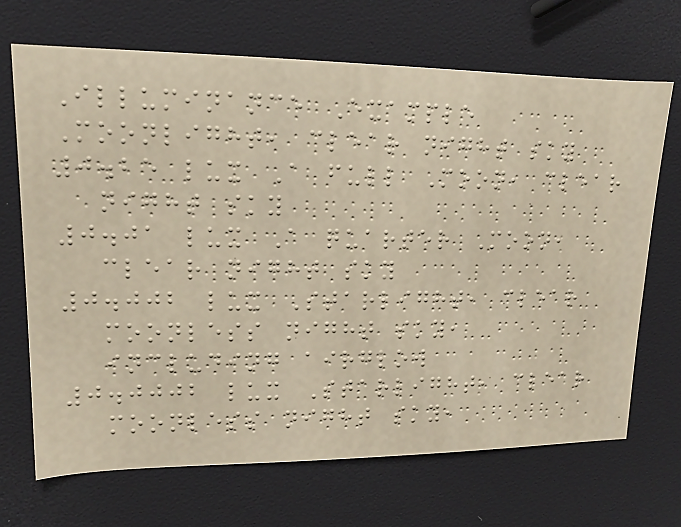Illuminance Example
Moonlight, clear night sky
0.25 lux A full Moon, clear
night sky
0.01 lux A quarter Moon,
clear night sky
0.002 lux Starlight, clear
moonless night sky,
including airglow
0.0002 lux Starlight, clear
moonless night sky,
